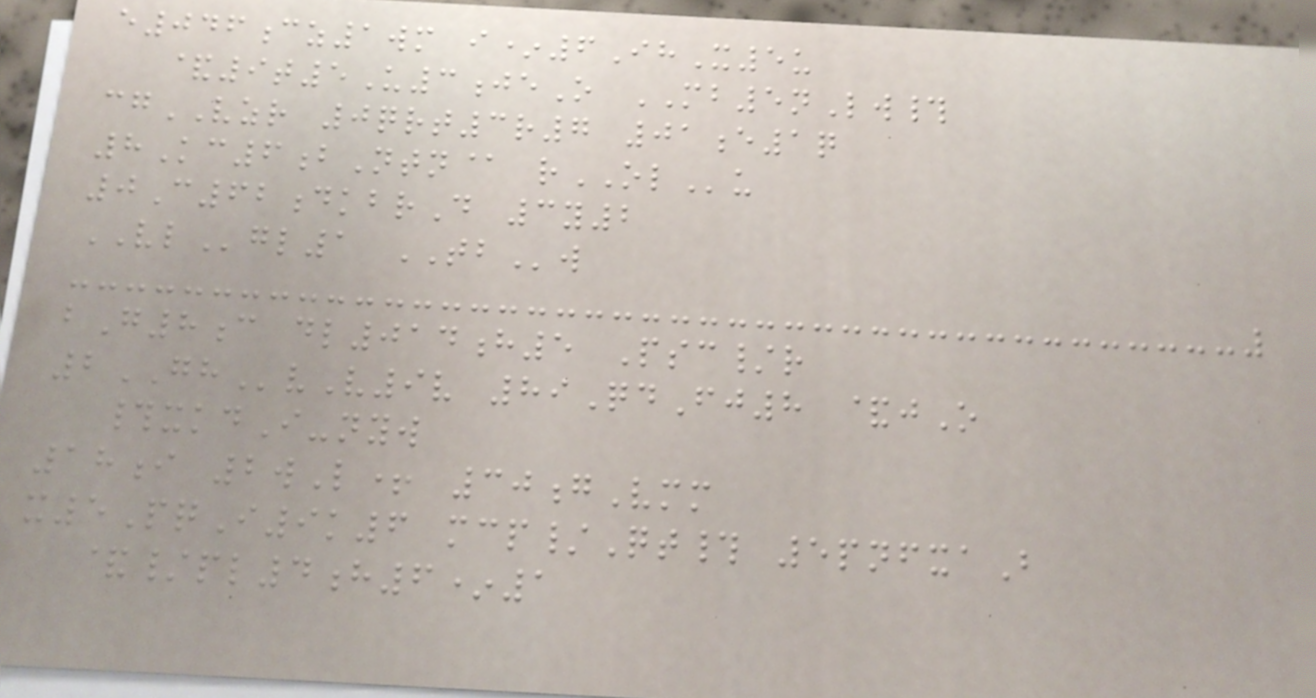e046cz1wm i*6IhX5u
&9t5U3jeO MB5nLw#
cgVZR 0qrt3r7 01e1q
8Kc6bNtn@ rOLu
0C62dkbrD 3y2
VLgl1 TBw
bG8c dl014h5 Psc/r
2GHvV9v 89QdFj8 &jO
#xkdI-nyw
18i 2wL+ 30gVmm
x5PqI9k6 mcp/Qt# 5pnfxaB
&/pl4h6*1
